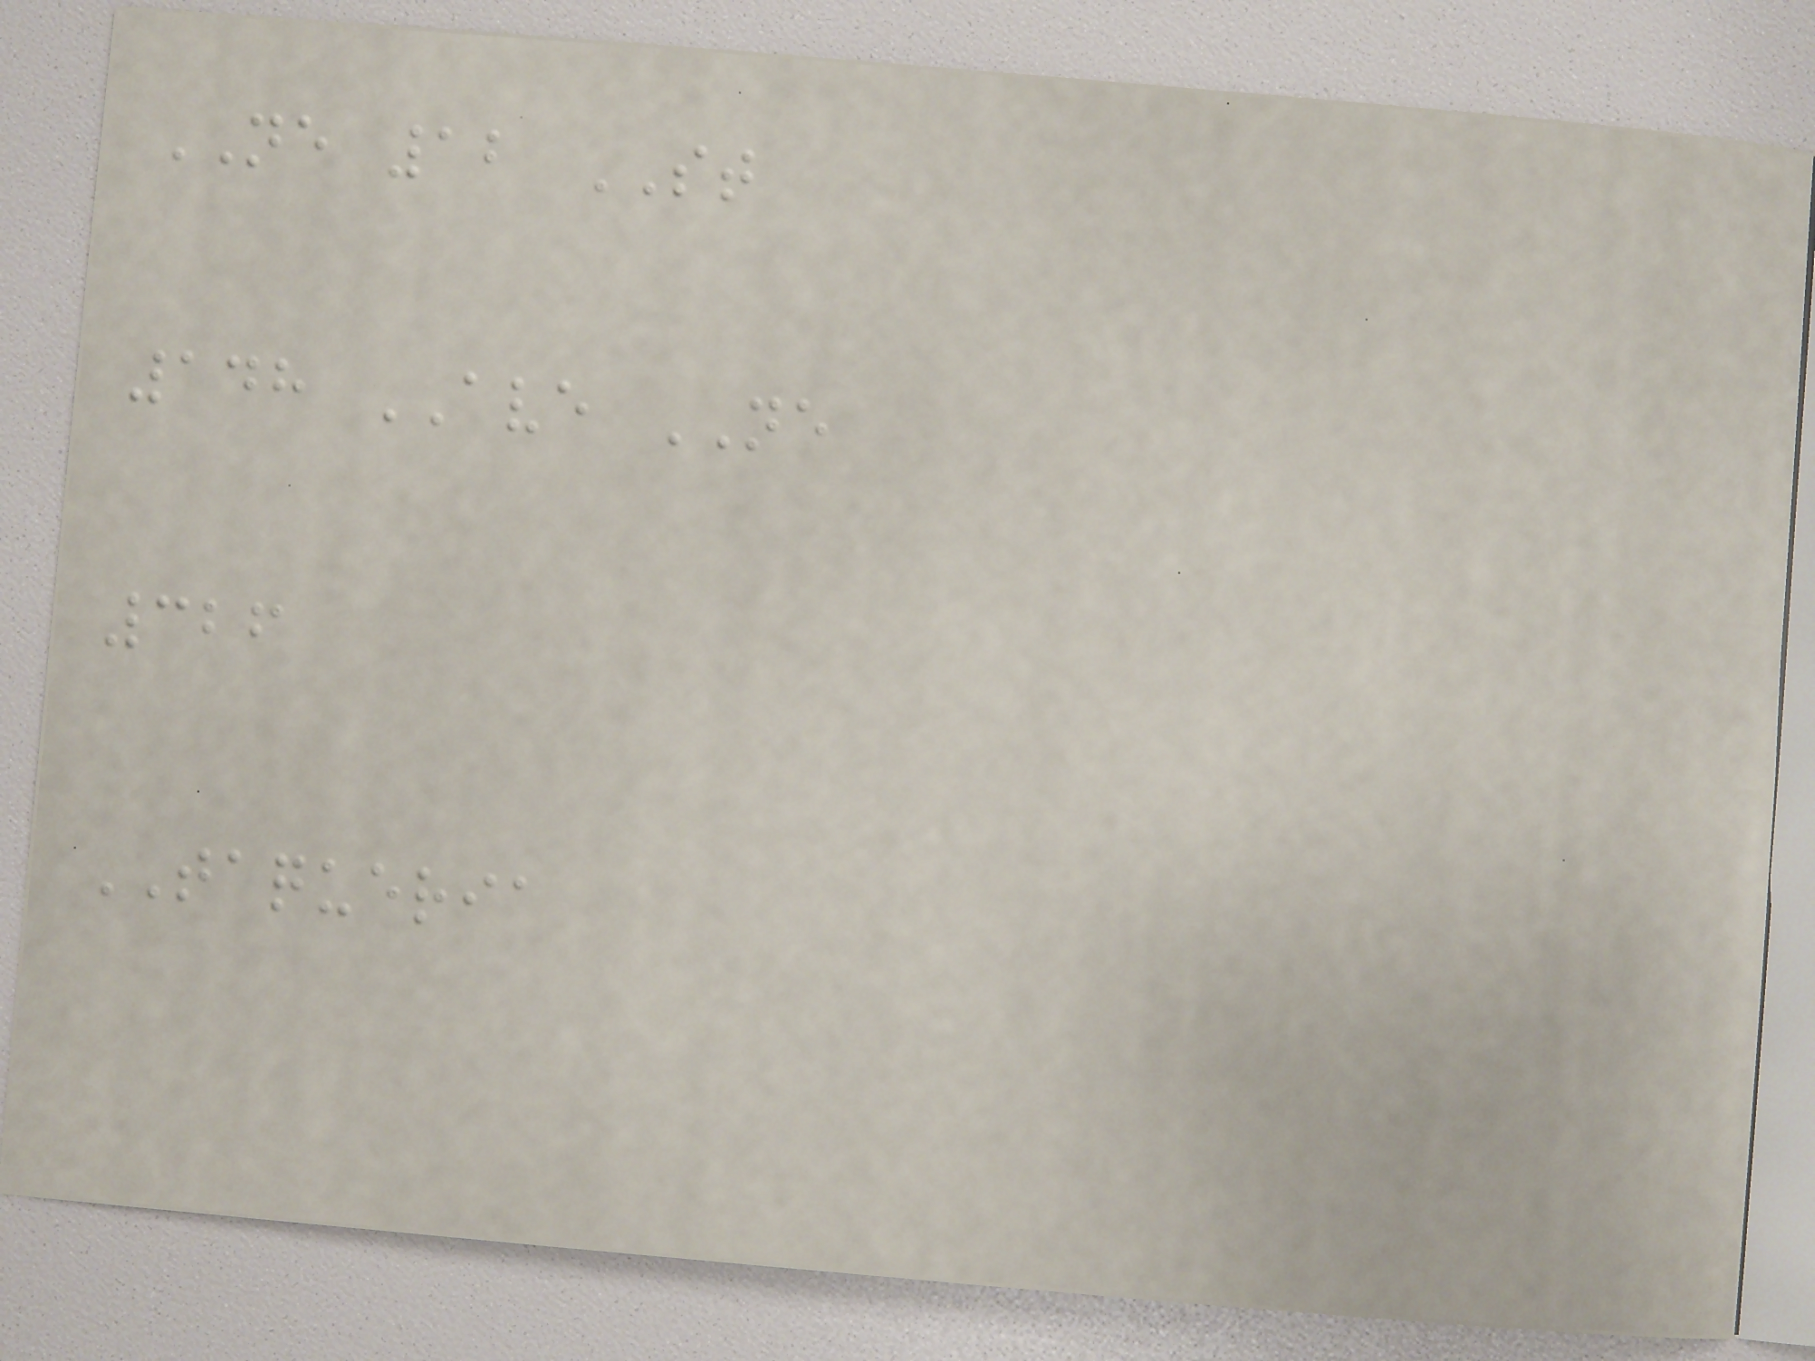NE 12 ST
148 AVE NE
326
TAQUERIA
